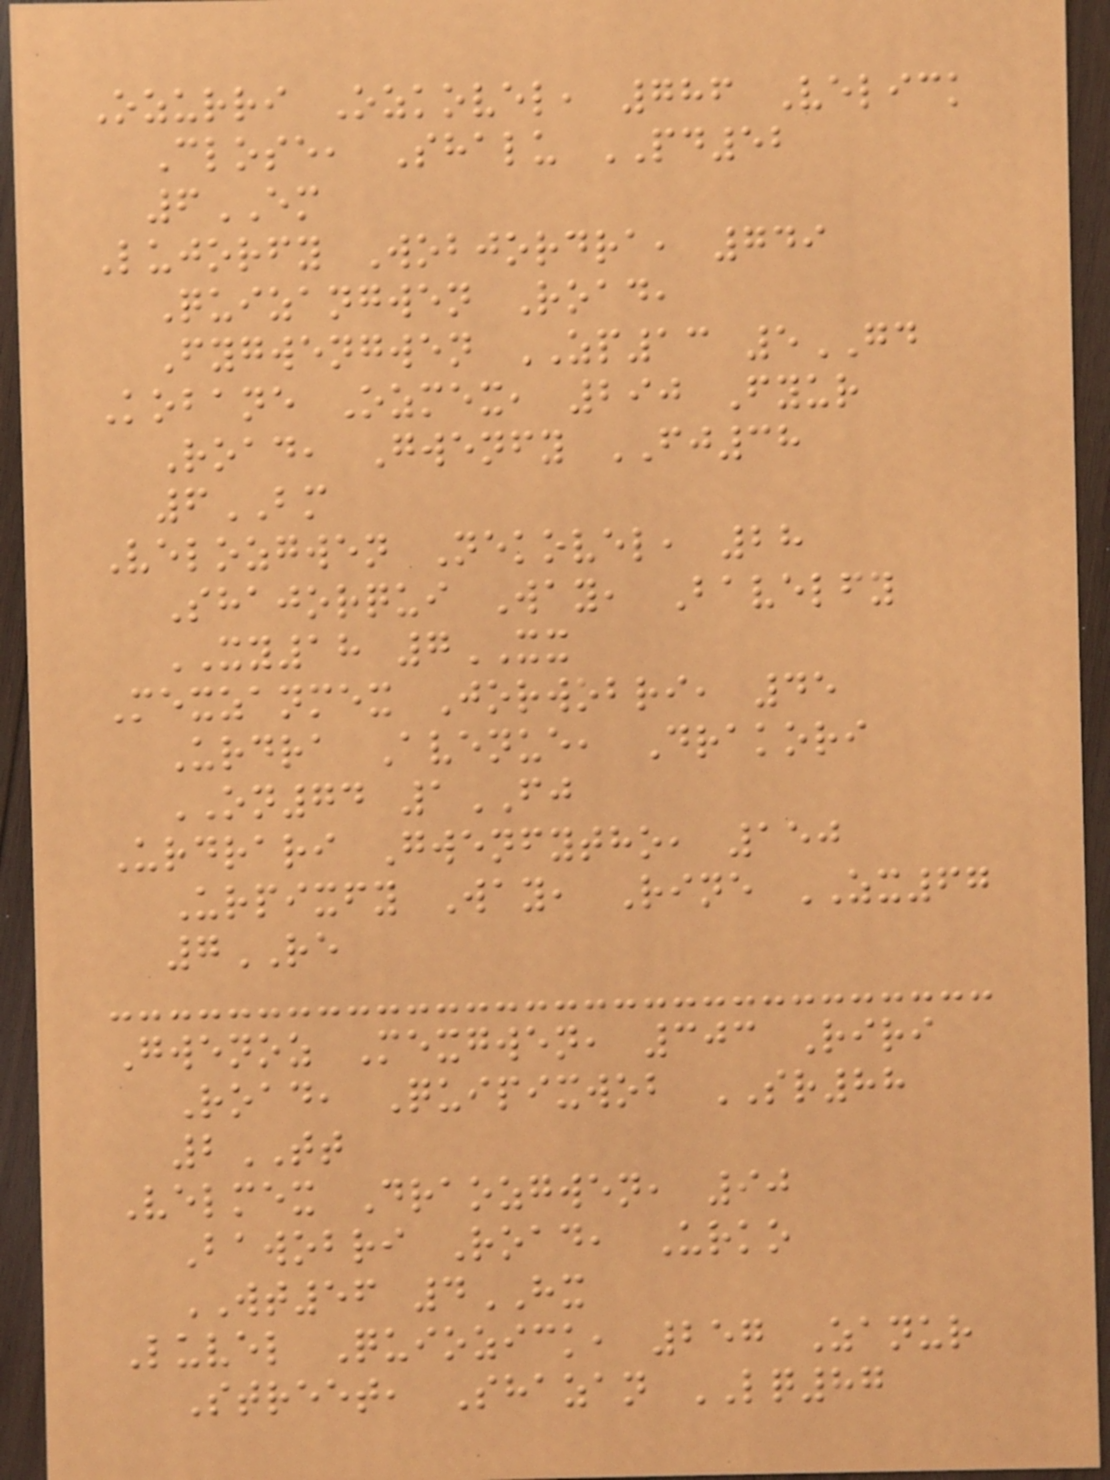Ozurri Ozkovel, 786 Velick
Close, Shalu PD52
6EM
Lujorfy Wobjordra, 749
Quizangwen Road,
Fygwengwen ZP13 5GD
Kobane Ozmex, 290 Fyur
Road, Gwenfy FJ38
6BM
Velozgwen Nekovel, 28
Shajorqui Way, Bavelfy
XY18 7XX
Mexzanmex Jorwobri, 45
Urdra Avenue, Drakori
ON74 1FJ
Urdrari Gwenfytho, 150
Urpixfy Way, Rine ZX67
7RE
Gwenoz Mexgwen, 303 Riri
Road, Quipixwob SR88
2TT
Velmex Draozgwen, 90
Bawobri Road, Urko
WT56 4HX
Luvel Quiozick, 257 Zanur
Street, Shazan LQ87
